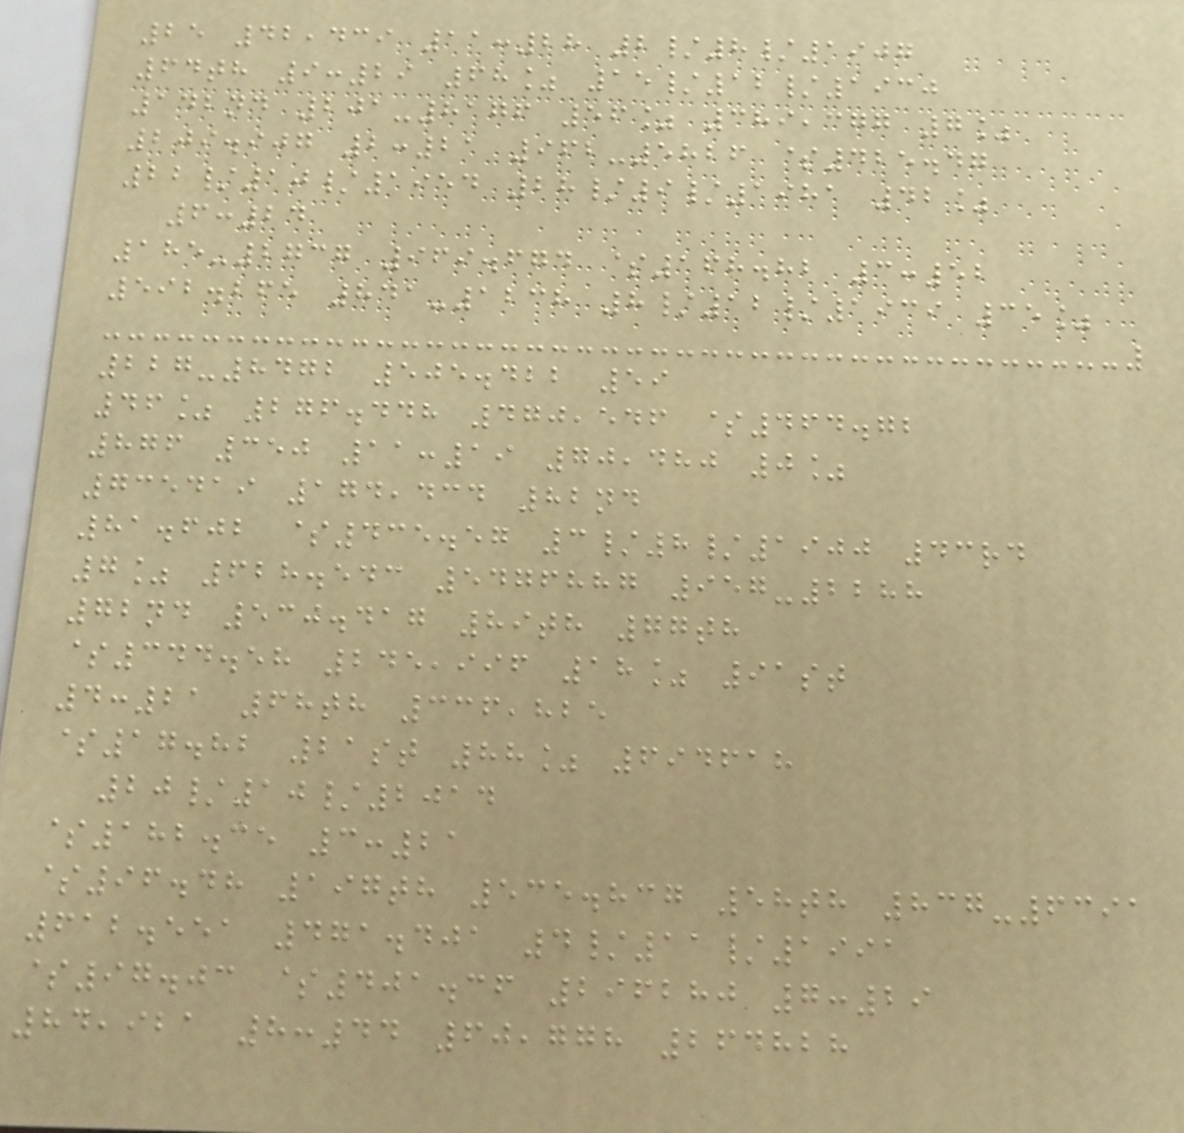25 42,439 11:28 2/8/1907
64th 9:29 68% 15/12/1930
142nd 201-8176 56% 389,377 7%
209.907 2:21 962-5826 $425.47
22/10/1954 28/9/1981 42%
6:24
185-2737 969.674 $168.82 3:52
592.265 841-1238 8/12/1939 35%
227-8472 505.422 59
46% 276.448 470,546 $464.72
876 350 11:19 70,480 0%
735419 174,434 82nd
81.602 $435.57 3/8/1900 43rd
7% 628.543 5476887 957-2288
72nd 530.417 89th 77th
$344.58 245,996 18% 91st
4:21 68th 336,825
$17.82 21st 88% 694618
20/10/2014
$182.35 3:21
$96.48 197th 535.837 58th 837-6391
612.551 471.401 4/11/1991
$97.03 $401.36 296280 7:29
84,921 8:44 60,778 264828
